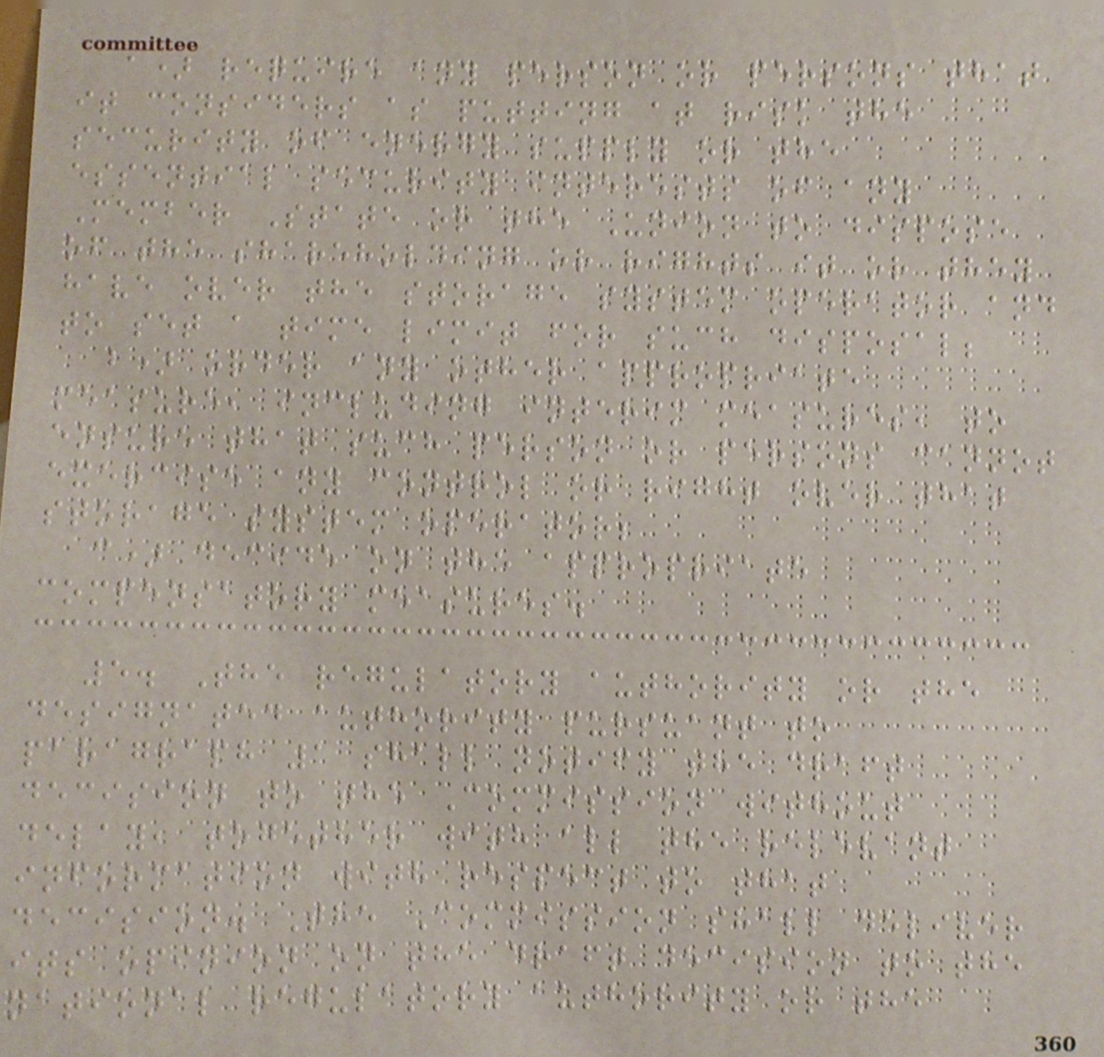a) require any person or persons that
it considers as putting at risk the
security of energy supply or the
essential security interests of any
Member State or the Union to dispose
of the shareholding or rights it or they
have over the storage system operator and
to set a time limit for such disposal;
b) order any other appropriate
measure, including interim measures, to
ensure that such person or persons cannot
exercise any control or right over that
storage system operator;
c) decide on the appropriate
compensatory measures.
5. The regulatory authority or the
designated authority pursuant to
paragraph 1 shall notify the draft
decision to the Commission without
delay, together with all the relevant
information with respect to that
decision. The Commission shall deliver
its opinion on the draft decision to the
national regulatory authority or the
